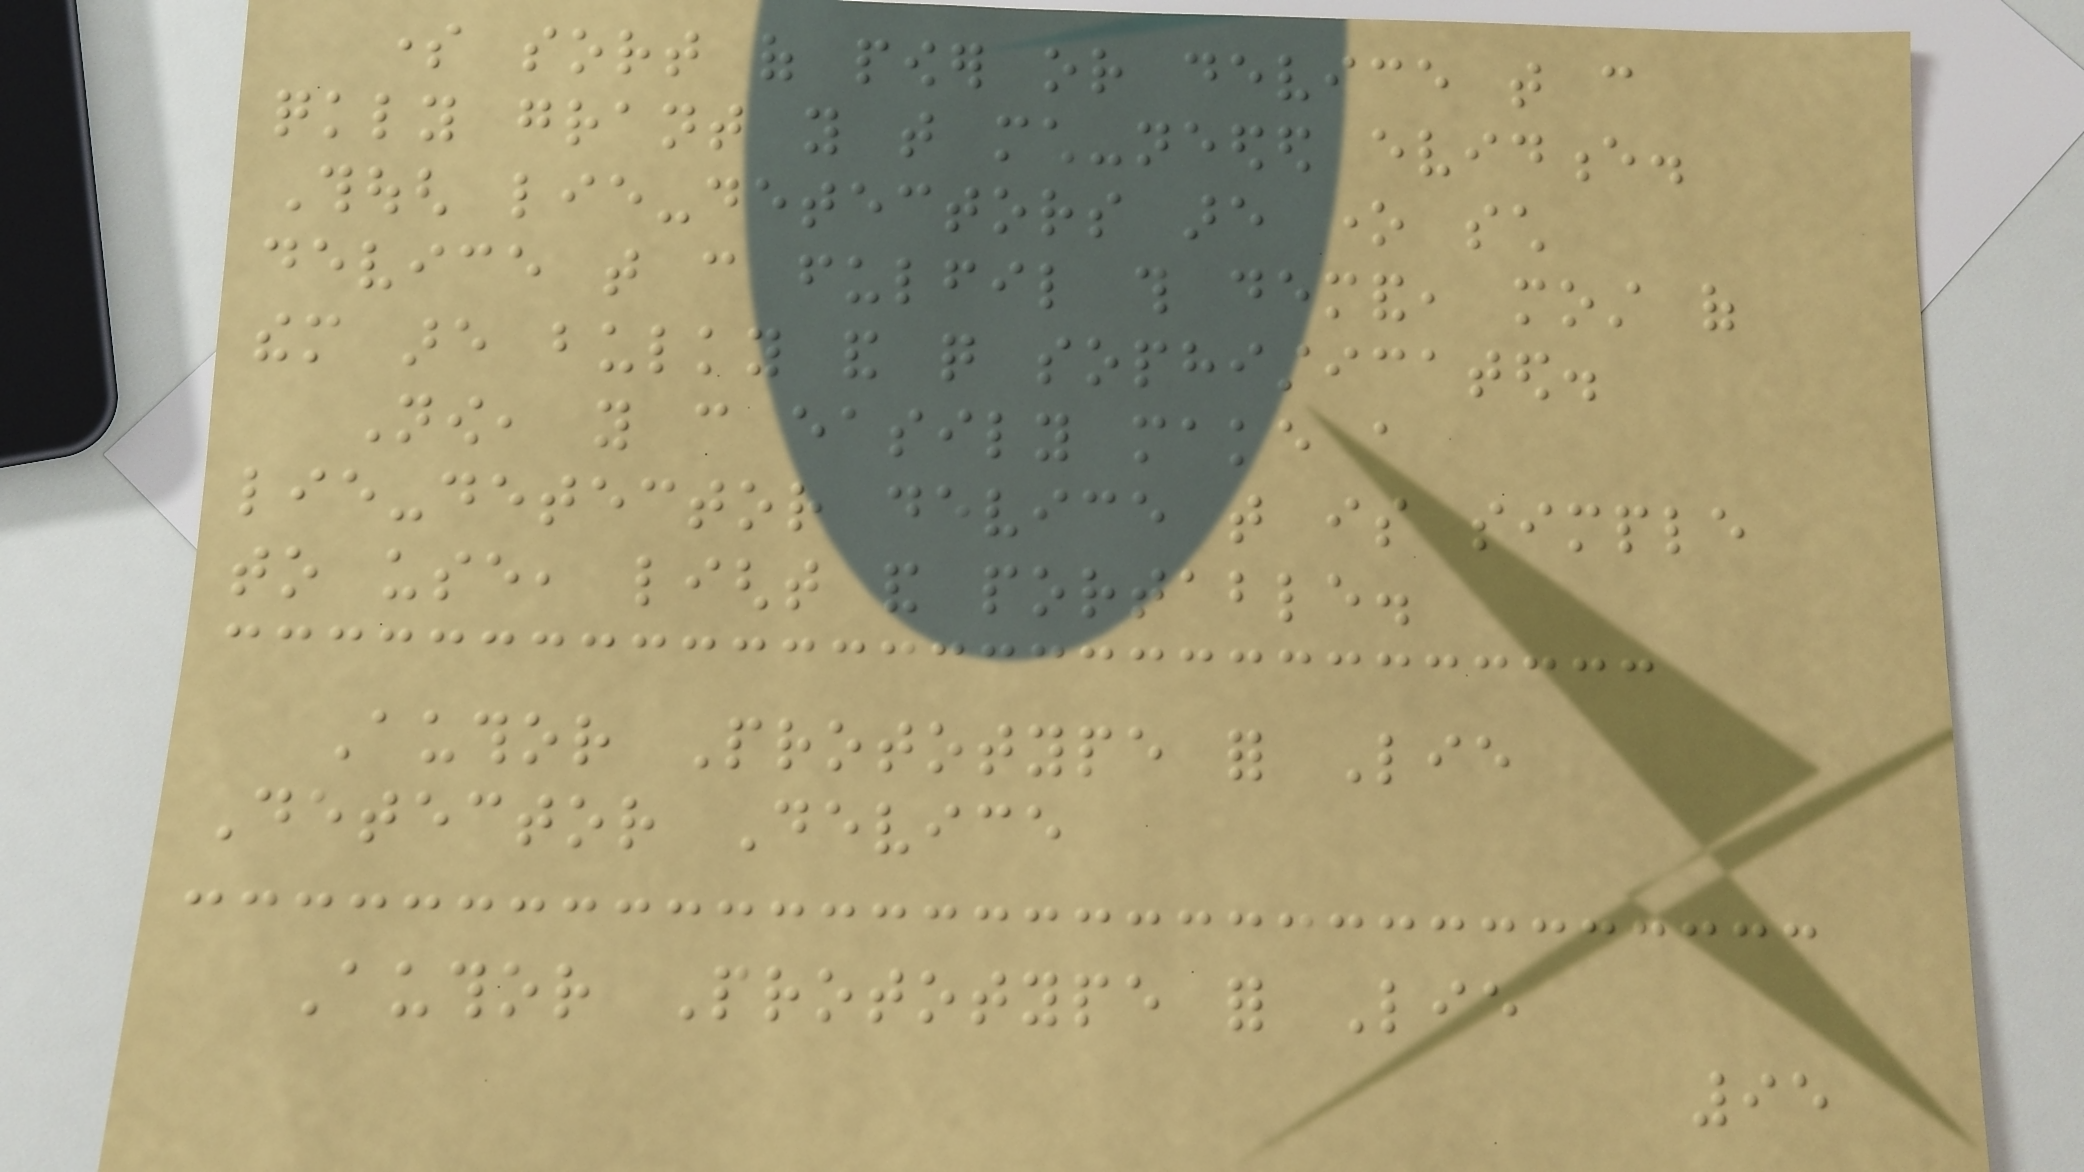some sort of power or device that can
quickly grant you that much-needed evidence.
Though lie-detectors are one such
device that can fulfil this demand, most of
them are bulky and quite sophisticated.
Now, you can easily make a
lie-detector device that is simple
to use, light and portable.
Author Prototype for Lie
Detector Device
Author Prototype for Lie
95
